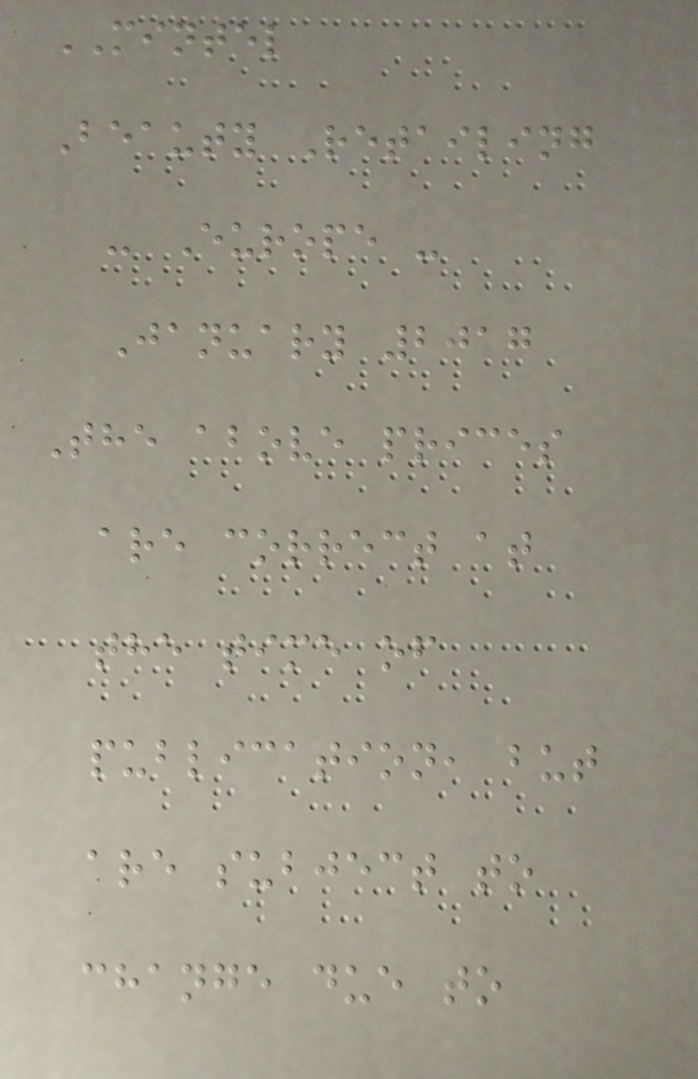MINTEL
Beauty Retailing
- Europe -
January 2017
The above prices
are correct at
the time of
publication, but
are subject to
change due to
